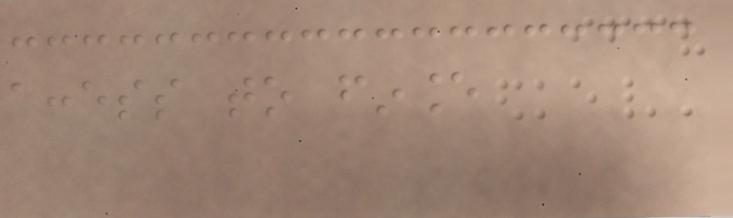access to finance
